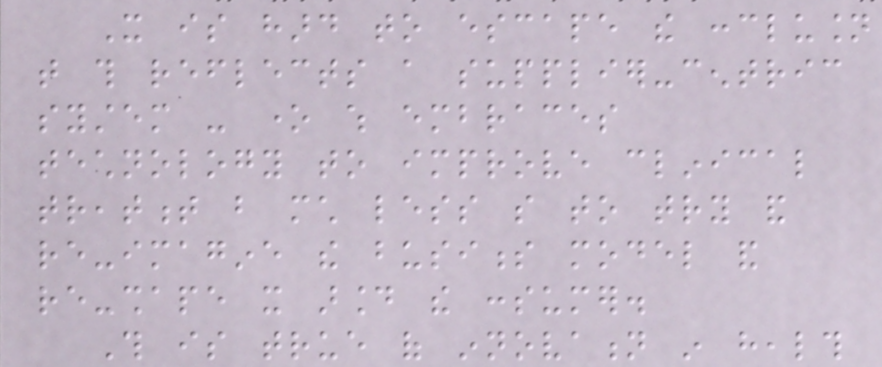It is hard to escape the conclusion
that this reflects a supplier-centric
system - one which embraces
technology to improve clinical
treatment but much less so to try and
re-imagine the business model and
re-shape it around the consumer.
This is true of innovation in health
